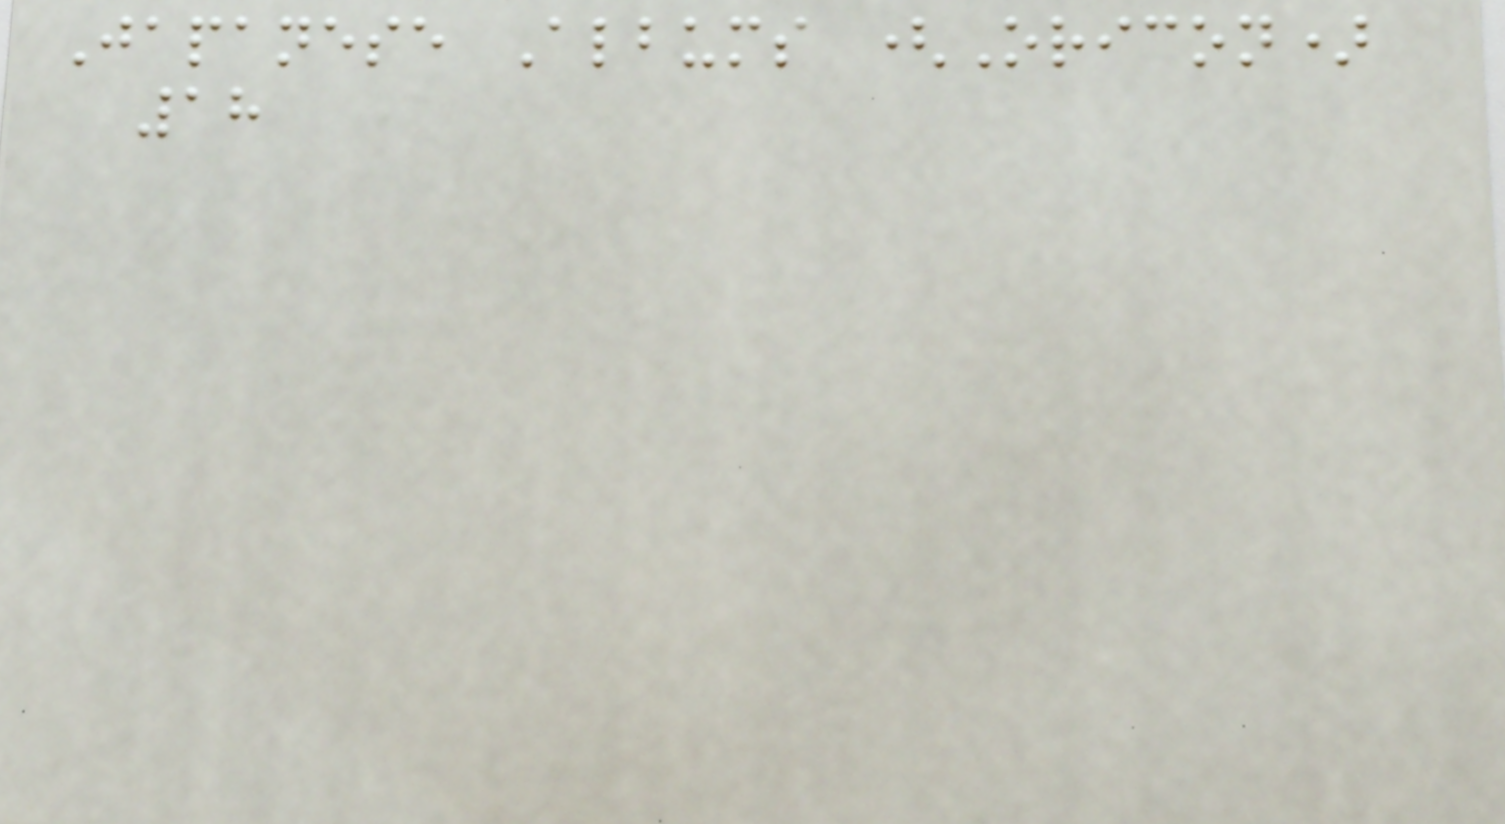Japanese Albums (Oricon)
18
